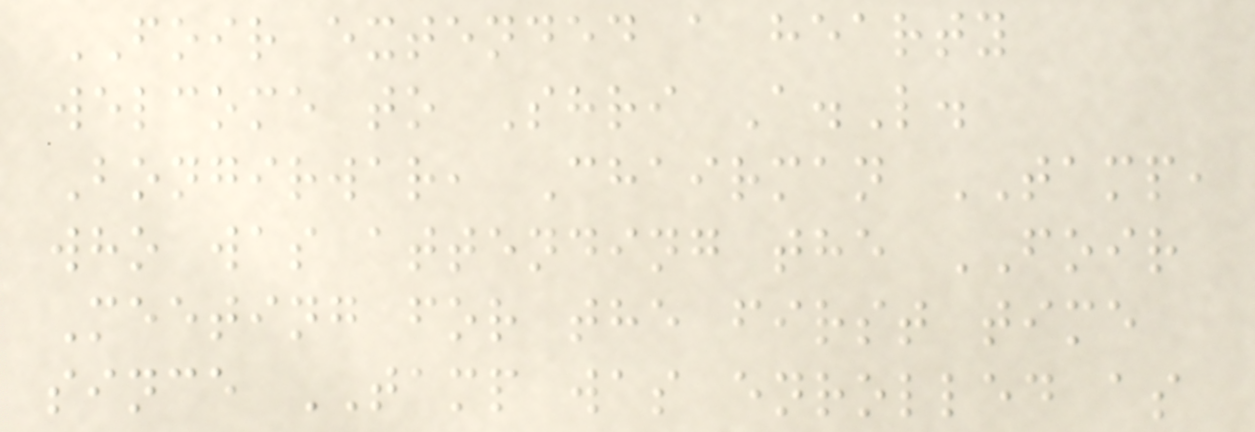FOIR extended a hearty
welcome to Shri A.L.
Bongirwar, Chairman TAMP,
who was attending the FOIR
Meeting for the first time
since TAMP was enrolled as
